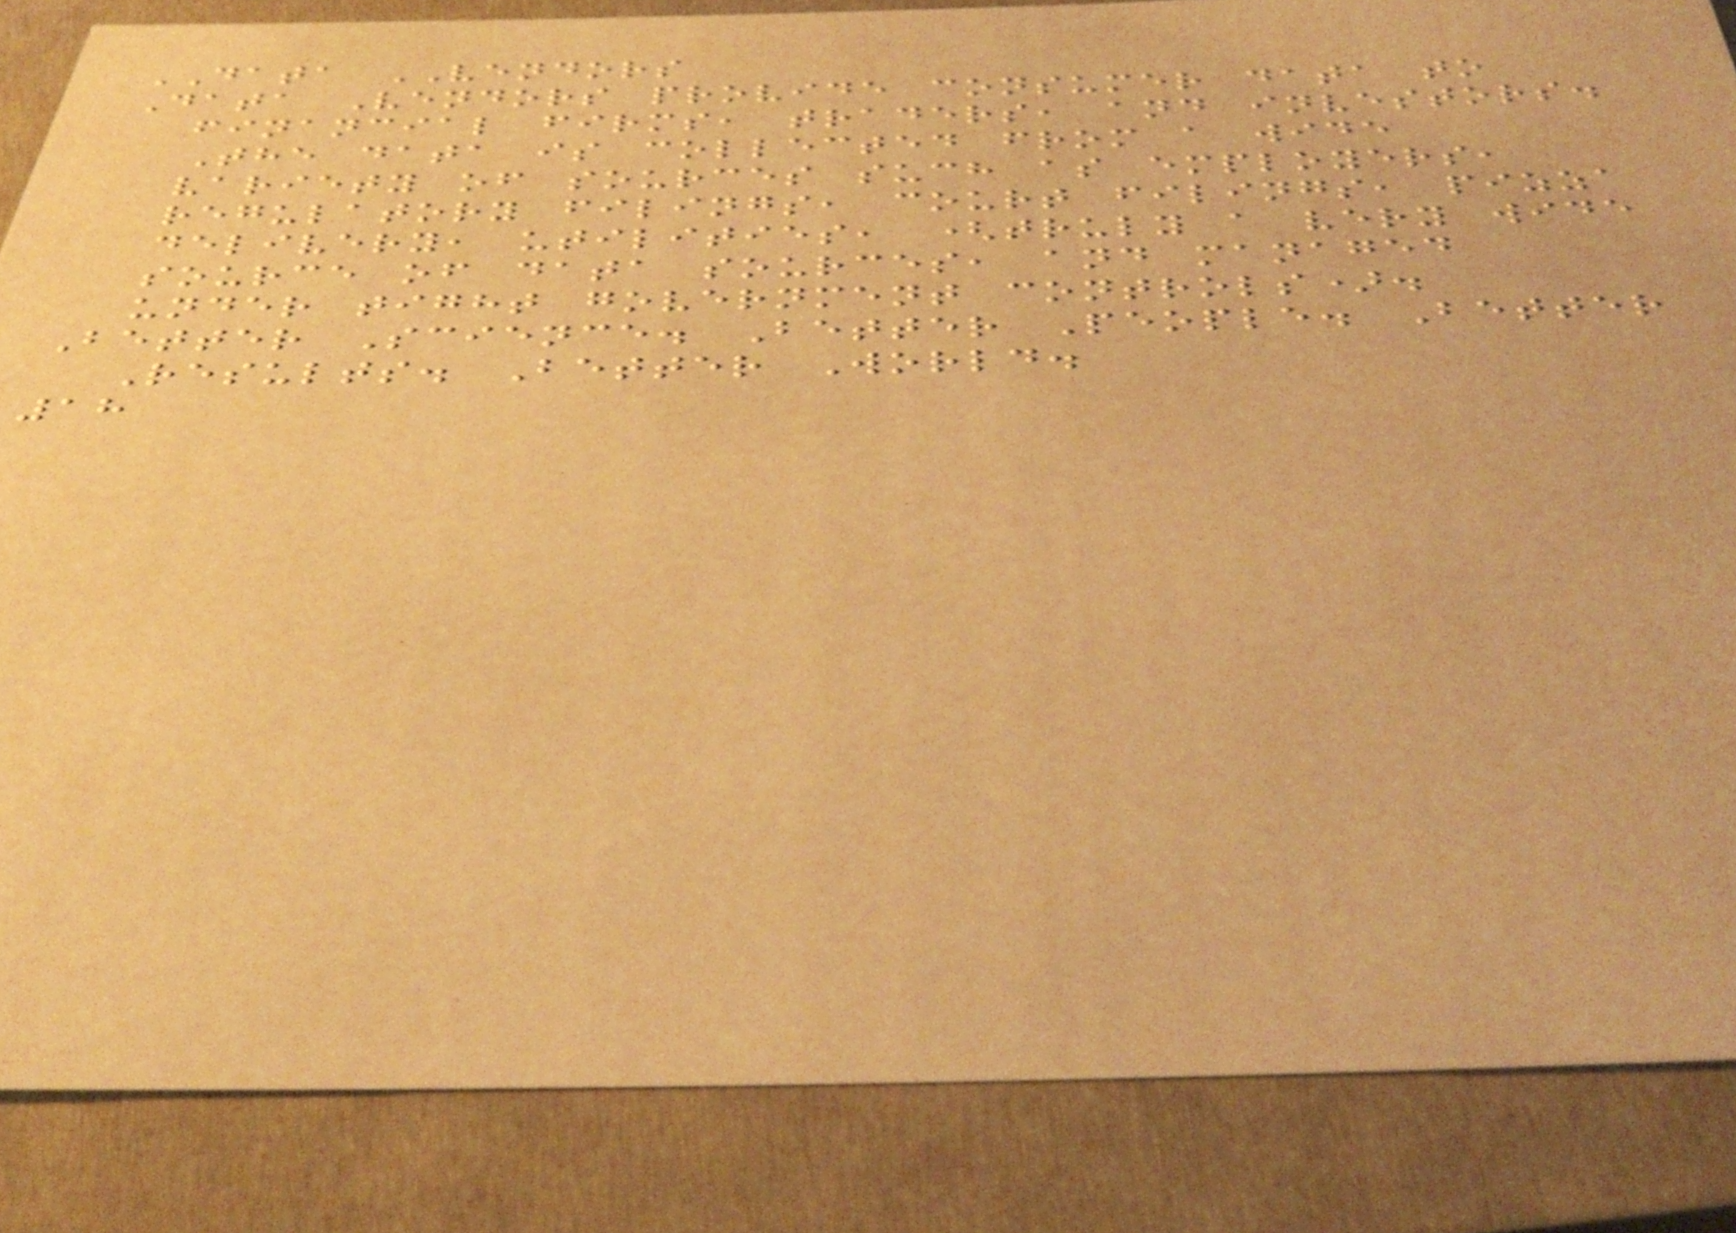DATA VENDORS
Data Vendors provide consumer data to
financial firms, traders, and investors.
The data is collected from a wide
variety of sources such as employers,
regulatory filings, court filings, pizza
delivery, utilities, (truly a very wide
source of data sources, and managed
under tight government controls).
Better Science. Better People. Better
Results. Better World.
18
